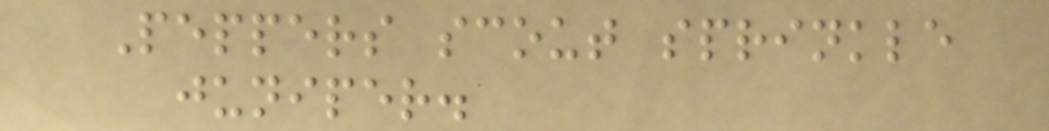Peppers scout sprinkle
juniper.
